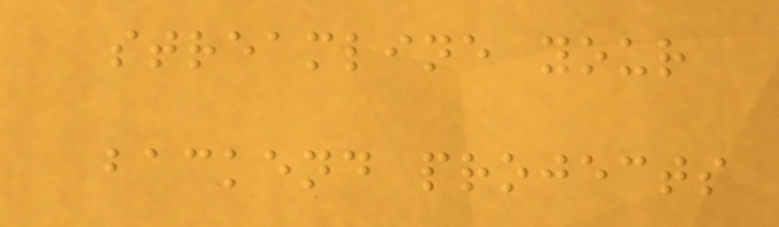streamline your
backend projects
